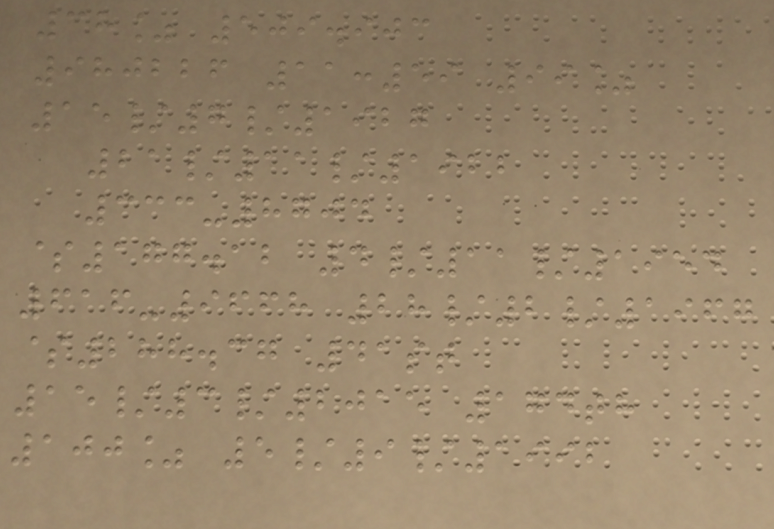38% 509.903
980226 11:59 99%
15/7/1927
21/11/1922
333-8704
$177.12 4/11/1954
616-9668 28/2/1967
$288.37 41st
15/3/2015 174th
100% 5/9/1992
